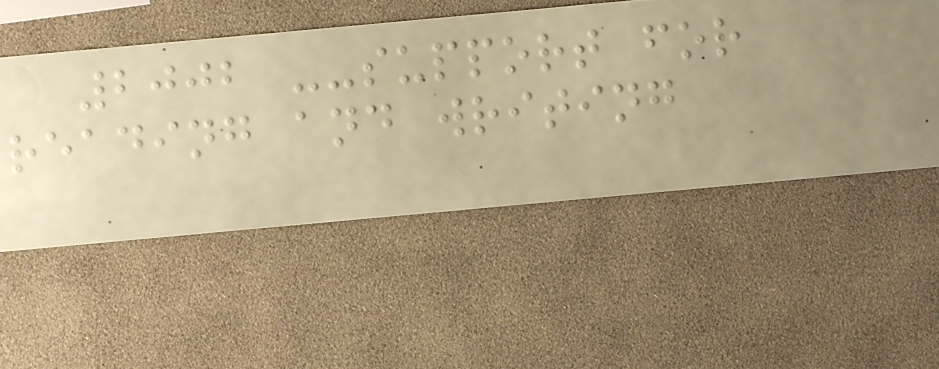2002 --support for
reading and writing
